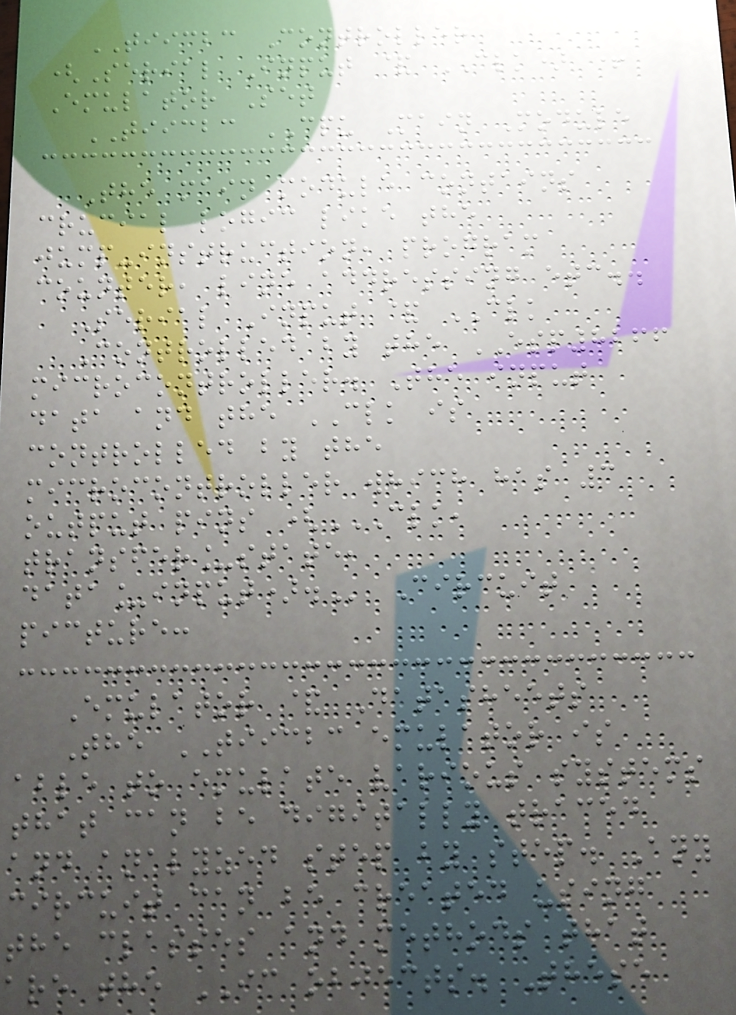TIICBC Controller
(Serial Input & CLK) +
Emulator Set
TIICBC CPU Main Module
The main module contains
crucial logic like the
jump-instruction, program
counter, line addressing etc..
Serial Input & CLK
Controlled by the ESP8266
microcontroller. The input
data and the CLK is
controlled by the
microcontroller which has 3
output pins (CLK,
TRANSFER_STATE,
DATA_INPUT). Circuit
picture:
Emulator & Datasheets
The TIICBC emulator is
able to emulate various systems
that can be digitally traced
and analyzed step by step. Any
circuit can be created using
the classes and methods that
are the IC objects. These
